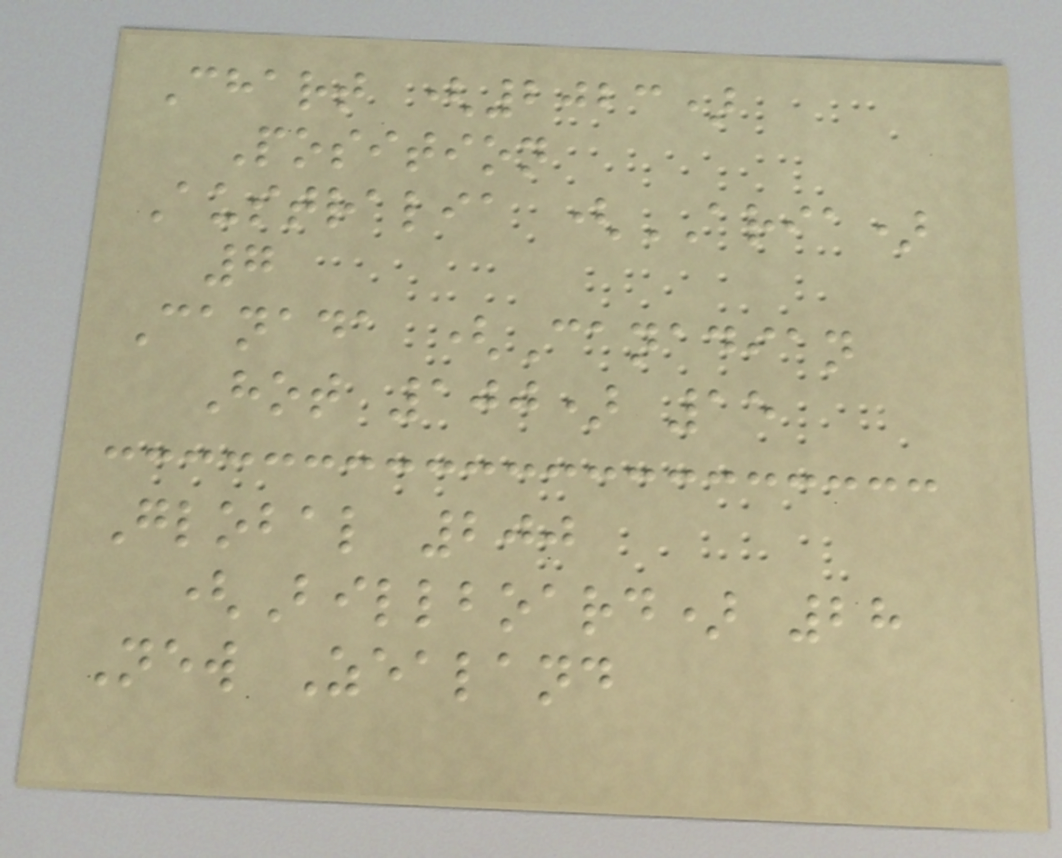Chart (2023)
Position
Australia (ARIA)
7
Canada (Canadian
Hot 100) 15
Global 200
(Billboard) 28
New Zealand
